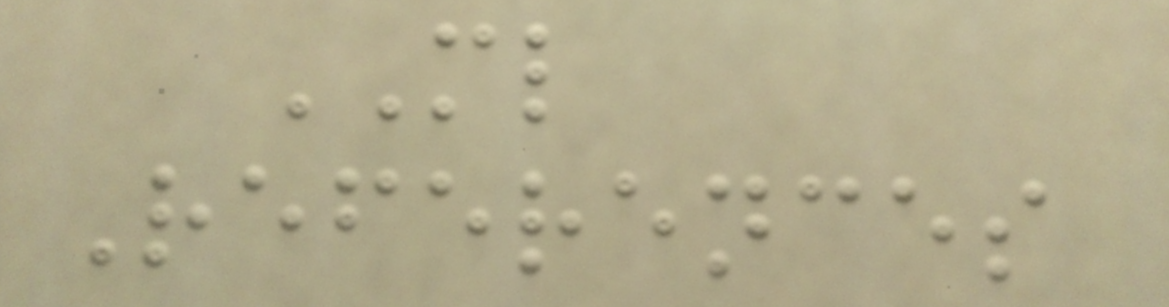ML
References
